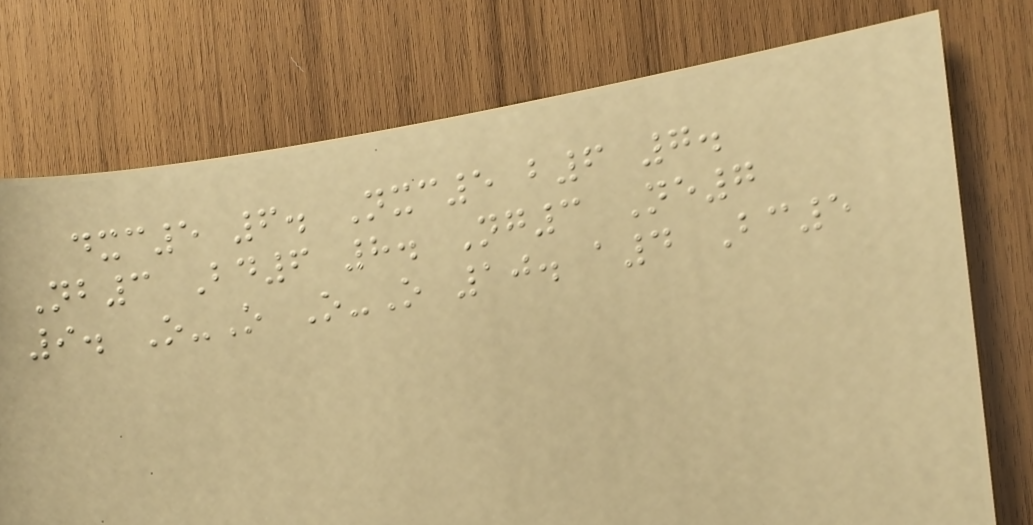dxc5 6. Nxc5 b6 7.
Nb3 Bd6 8. Ng3 Ne7
9. O-O O-O 10. a4 Bc5
